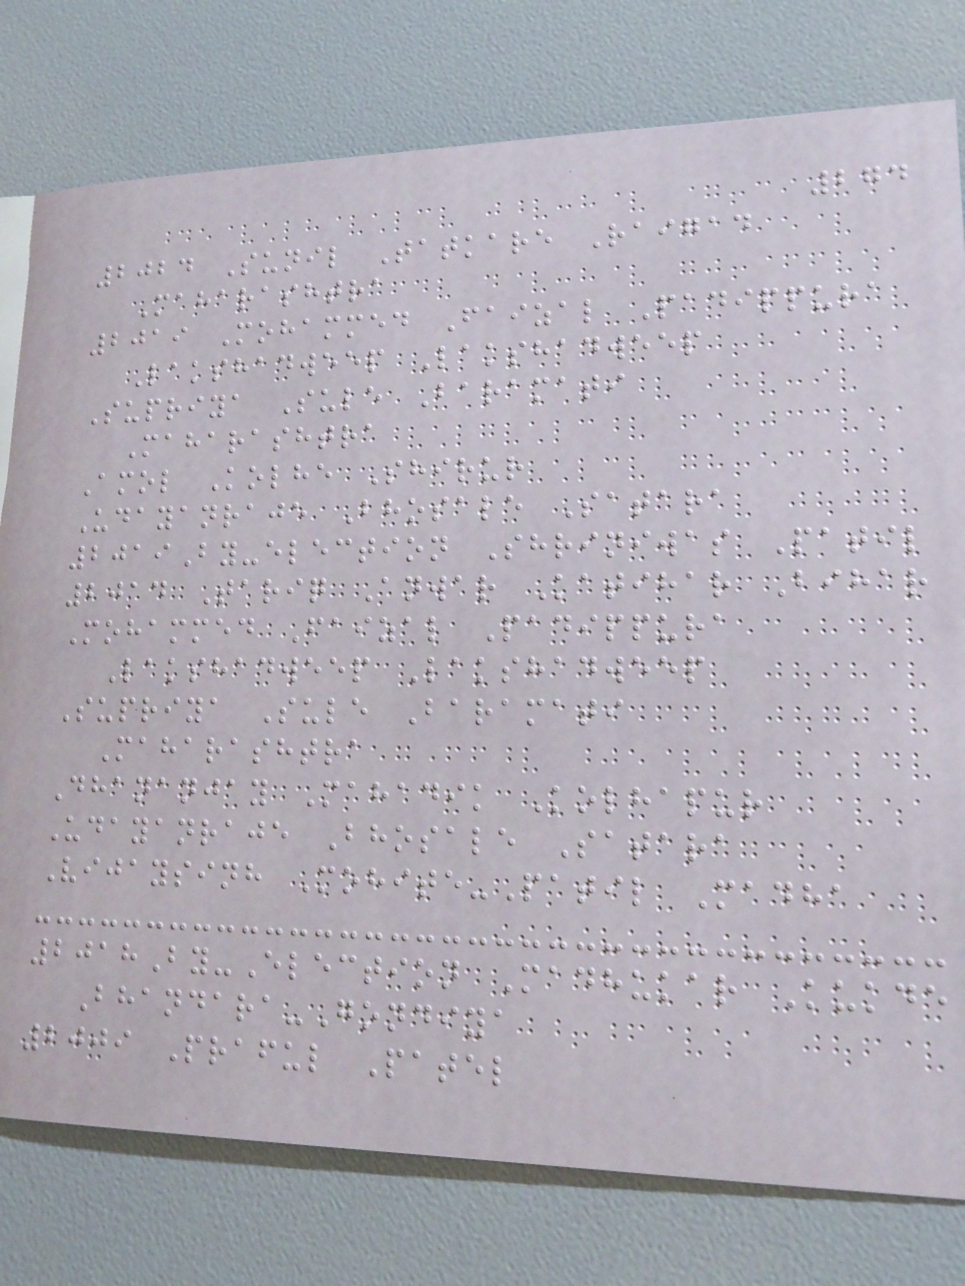274
2024 Sunil Tatkare Raigad
Maharashtra
2019 Mohammed Faizal Padippura
Lakshadweep Lakshadweep
Supriya Sule Baramati
Maharashtra
Amol Kolhe Shirur
Udayanraje Bhosale Satara
2019By-election Shriniwas Patil
2014 Tariq Anwar Katihar Bihar
Mohammed Faizal Padippura
Lakshadweep Lakshadweep
Supriya Sule Baramati
Maharashtra
Dhananjay Mahadik Kolhapur
Udayanraje Bhosale Satara
Vijaysinh Mohite-Patil Madha
2018By-Election Madhukar Kukde
Bhandara-Gondiya
2009 Praful Patel
